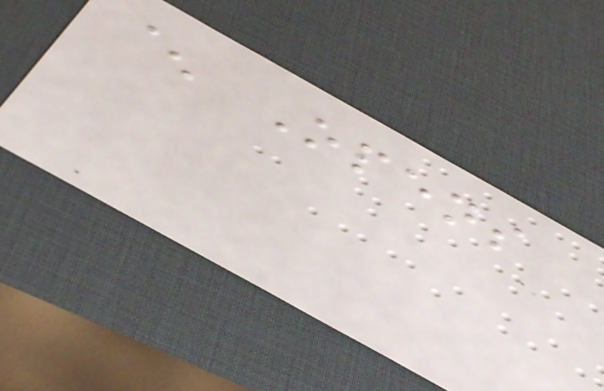^ Opens
